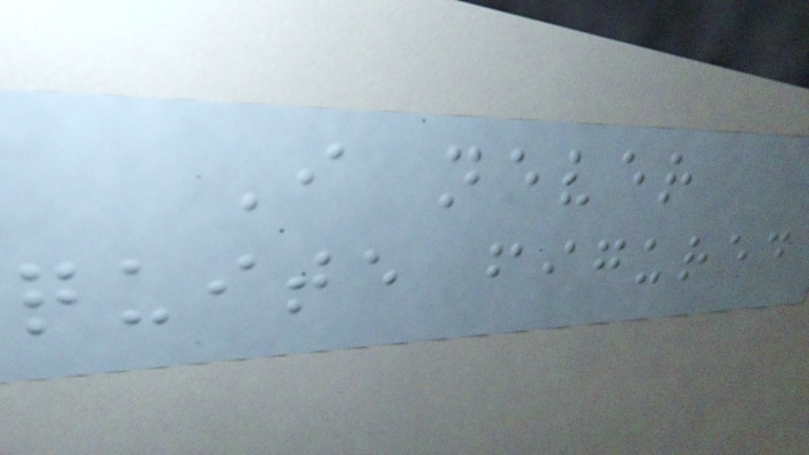I never
quite figured
